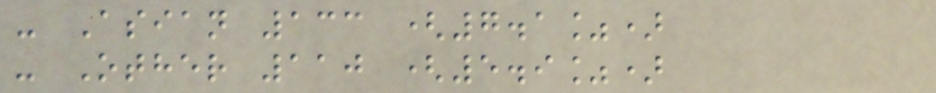- Asian 133 (7.1%)
- Other 110 (5.9%)
